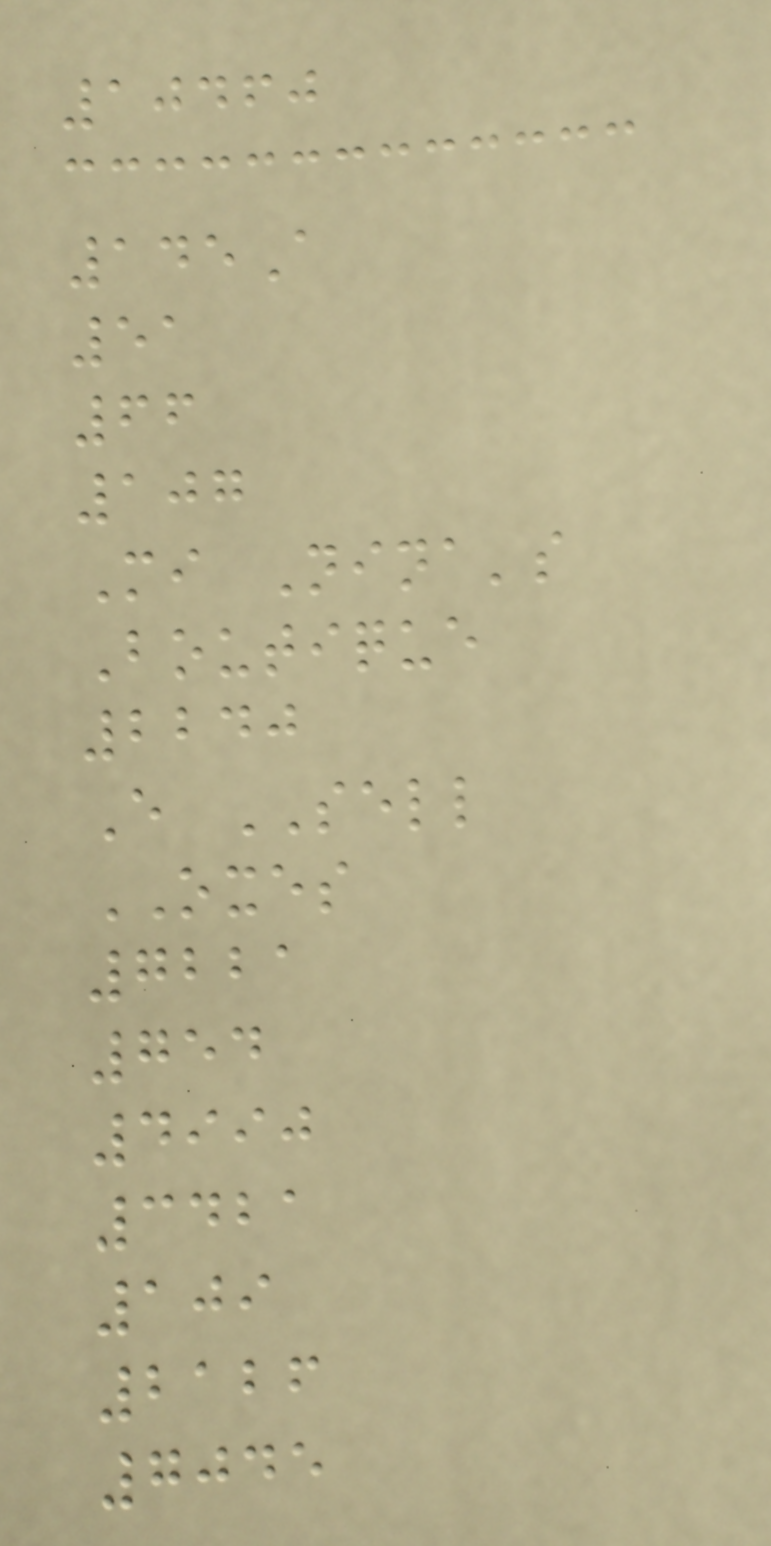10460
145A
51
66
107
Mi Nina's
Boutique
2240
E SELL
OXES
7221
754
4990
3421
109
2126
7045
